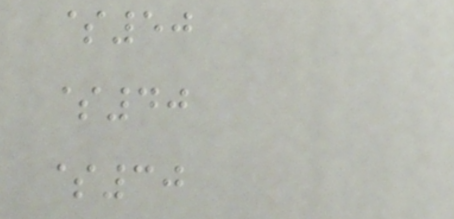$50
$40
$30
